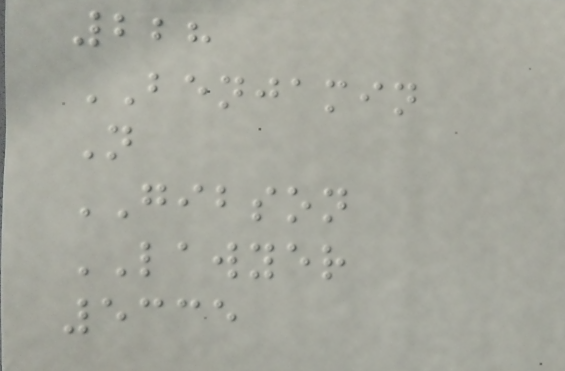228
BENJAMIN
N
GIBSON
LAWYER
5335
